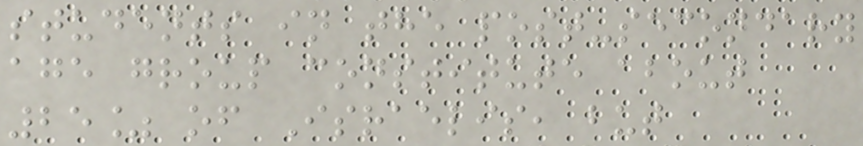students in the post-secondary
age group constitute about
25% of Israelis, but
